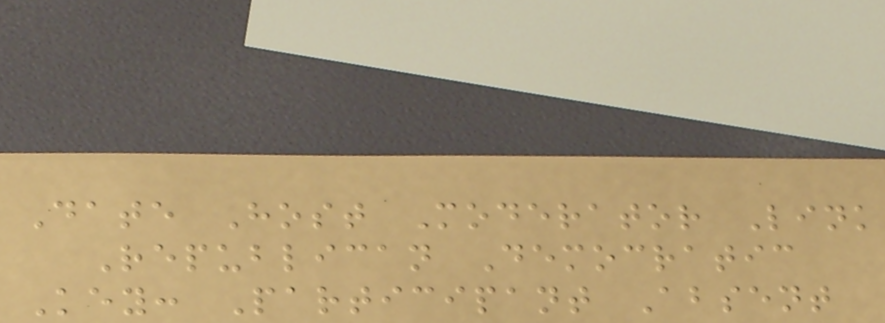Date Host Moderator Link
Republican Democratic
Key: Participant Absent
